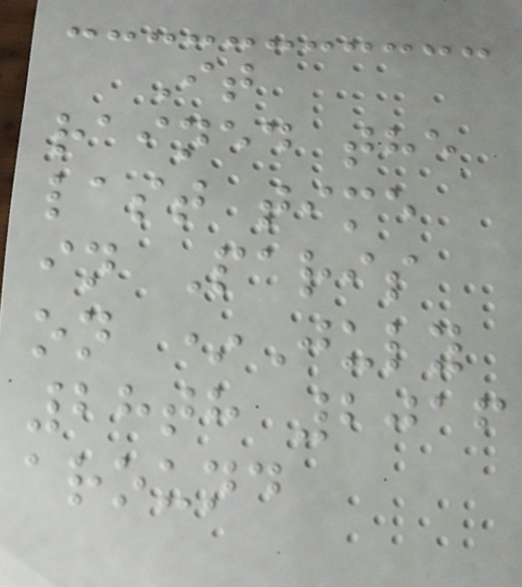It
rained the
last time
in Paris
on *July
28th 2016
around
